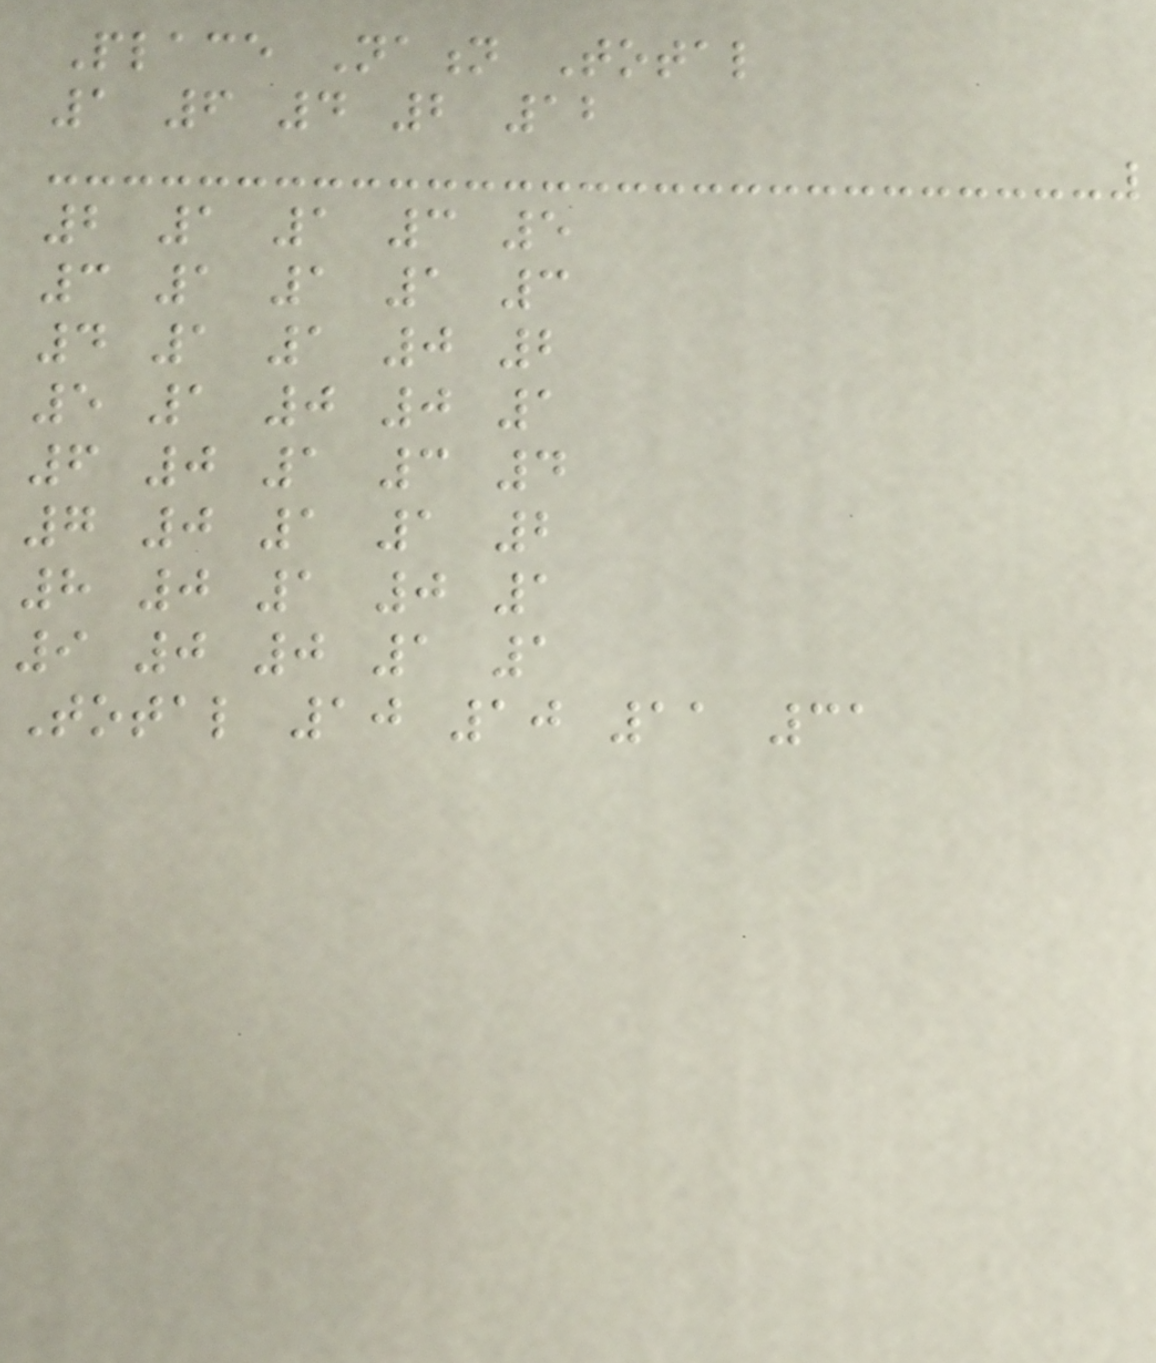Place Nation Total
1 6 4 2 12
2 1 1 3 5
3 1 1 1 3
4 1 1 0 2
5 1 0 0 1
6 0 1 3 4
7 0 1 1 2
8 0 1 0 1
9 0 0 1 1
Total 10 10 11 31
